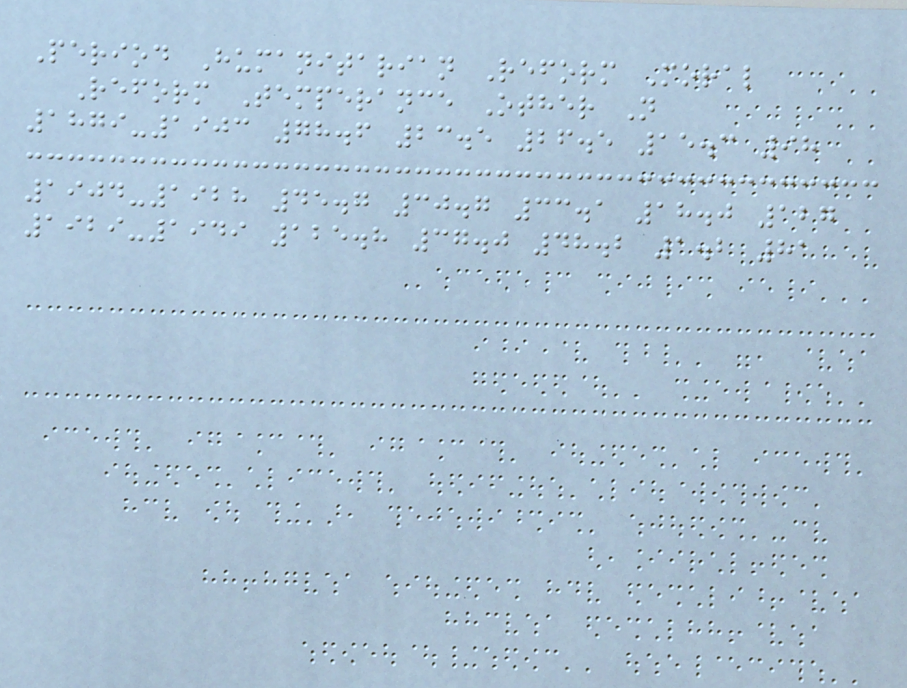Period Humanitarian Reform Moral
Reform Temperance Other N
1879-1903 78.6 23.5 26.5 15.3 98
1904-1928 45.7 30.7 33.1 18.0 127
1929-1949 125.8 37.0 48.2 1.2 81
